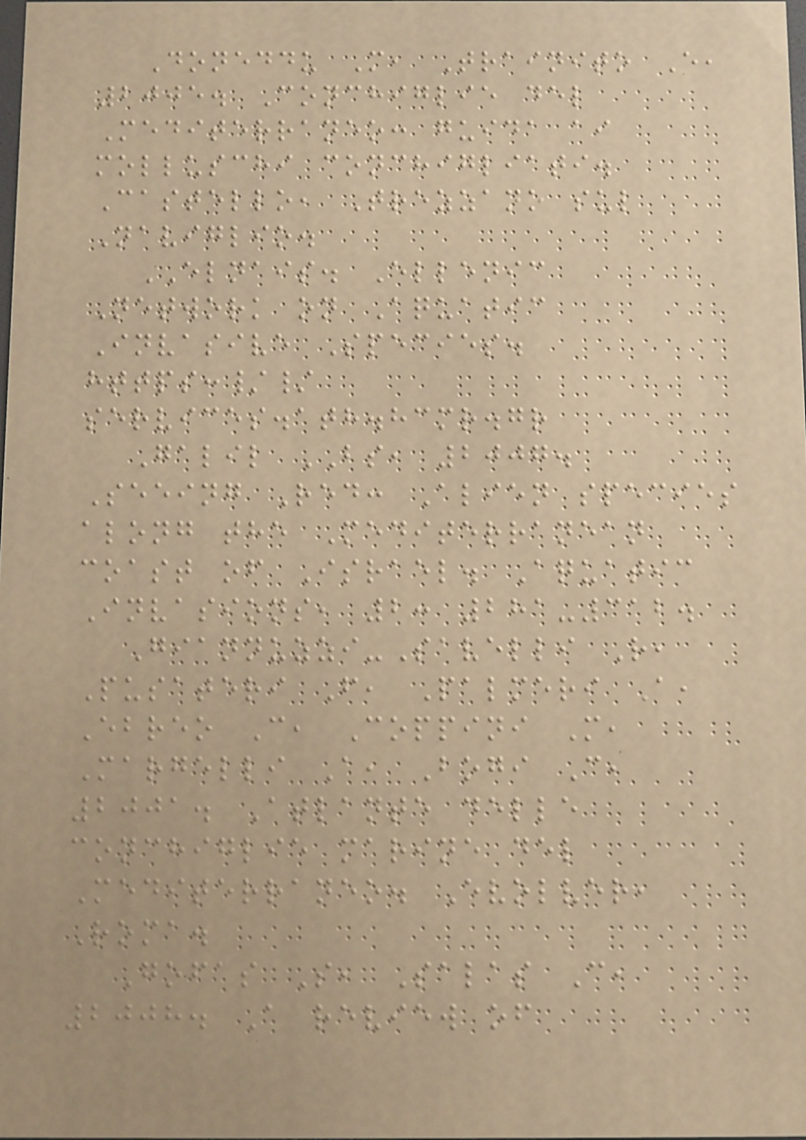Doneddu M, Trainito E,
2005. Conchiglie del
Mediterraneo: guida ai
molluschi conchigliati.
Castello, Trezzano sul
Naviglio.
ELNAIS. Ellenic
Network on Aquatic
Invasive Species.
https://
services.ath.hcmr.gr
Galil BS, 2007.
Seeing Red: Alien species
along the Mediterranean
coast of Israel. Aquatic
Invasions, 2: 281-312.
Giannuzzi-Savelli R,
Pusateri F, Palmeri A,
Ebreo C, Coppini M,
Margelli A, Bogi C,
2001. Atlante delle
conchiglie marine del
Mediterraneo. Evolver,
Roma.
Gofas S, Salas C,
2008. A review of
